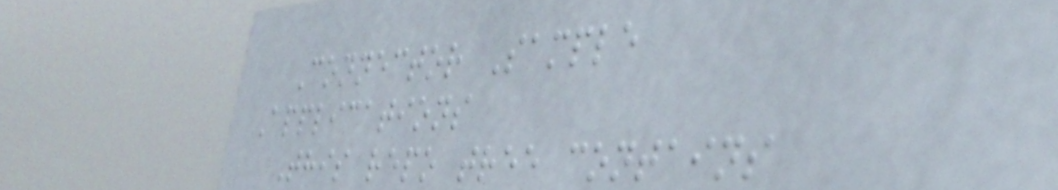Connector Sample
Applications
This repo tree contains
